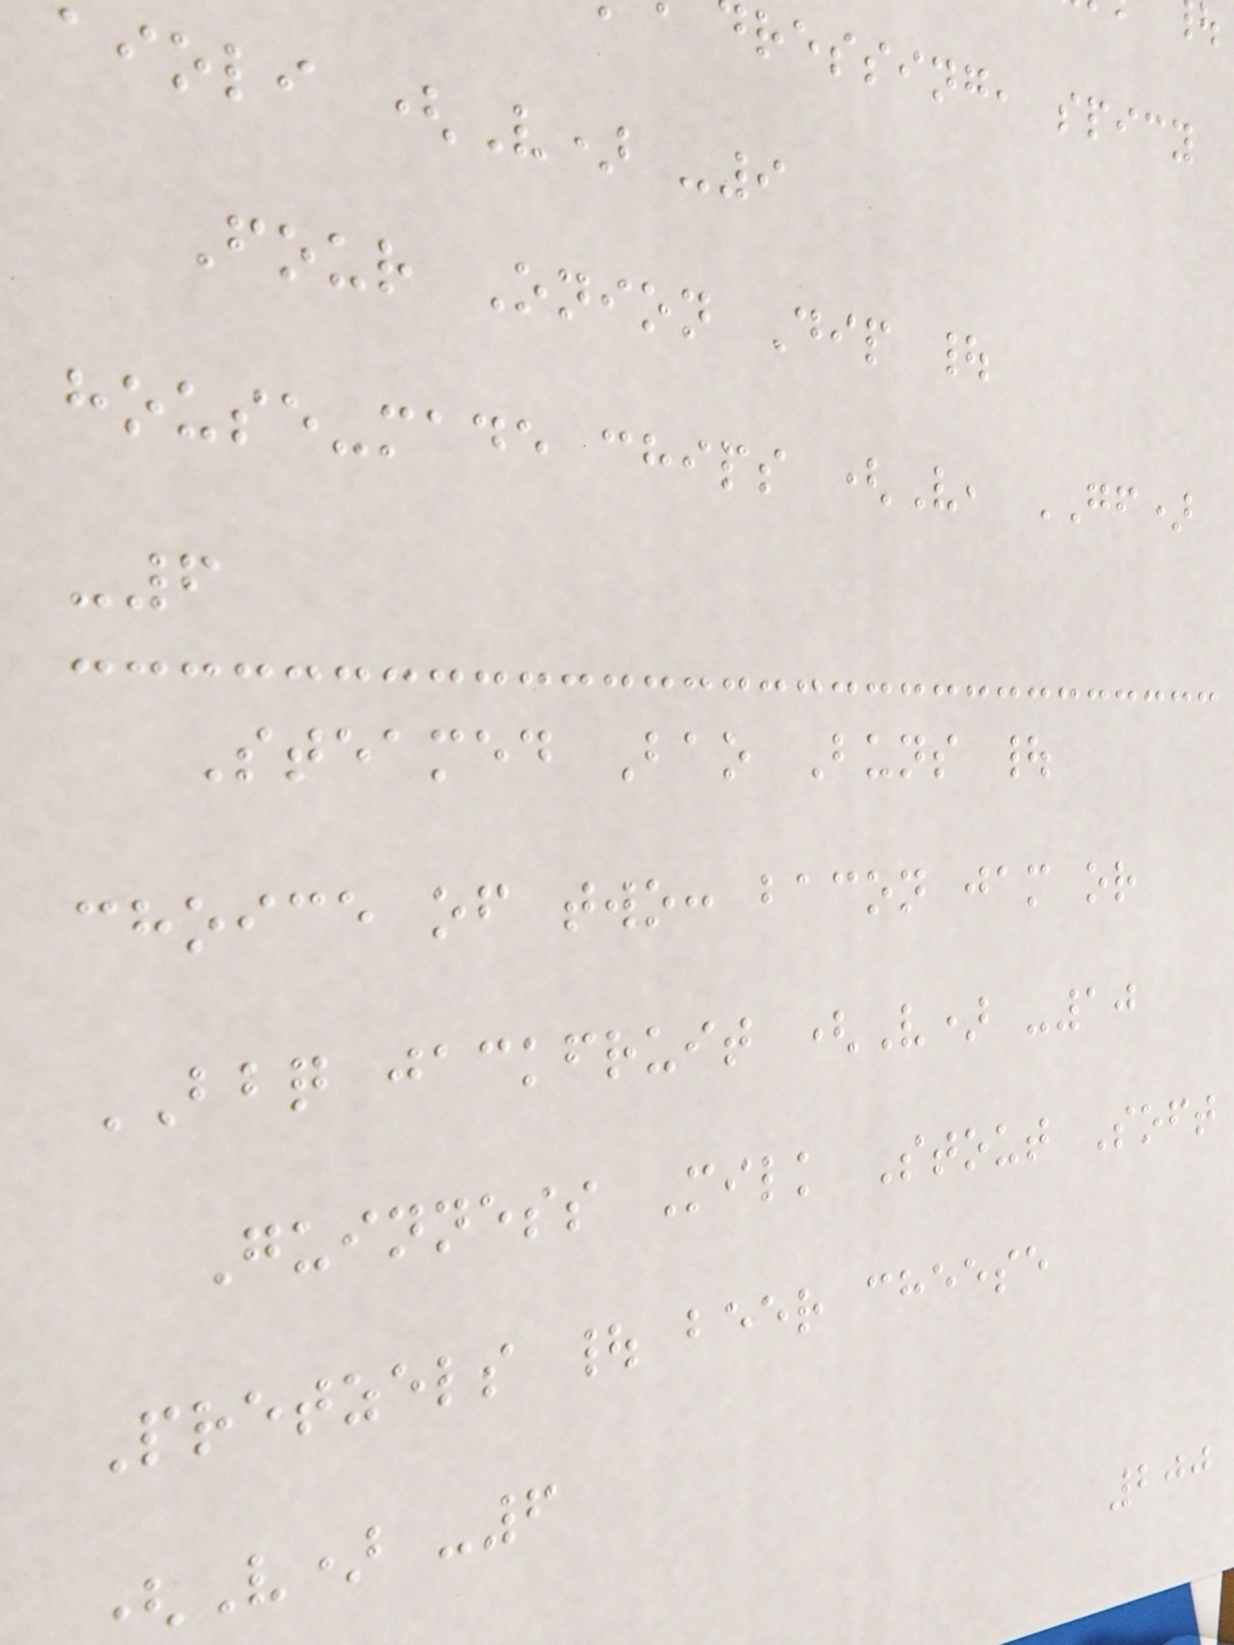ressing, spicy
aioli (V) -9
Four Onion Dip |
house-made chips (V, GF)
-6
Steamed Bao Buns |
choice of two: bacon jam or
BBQ jackfruit (V) -10
Guinness Milk Stout Soft
Pretzels | beer cheese
V) -6
200
